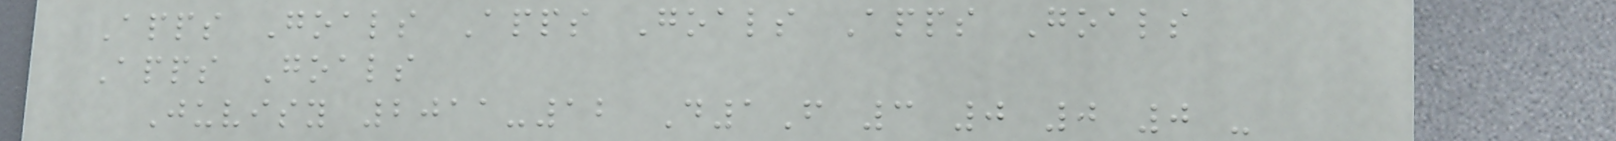Apps Goals Apps Goals Apps Goals
Apps Goals
Juvisy 2011-12 D1F 3 0 0 0 -
